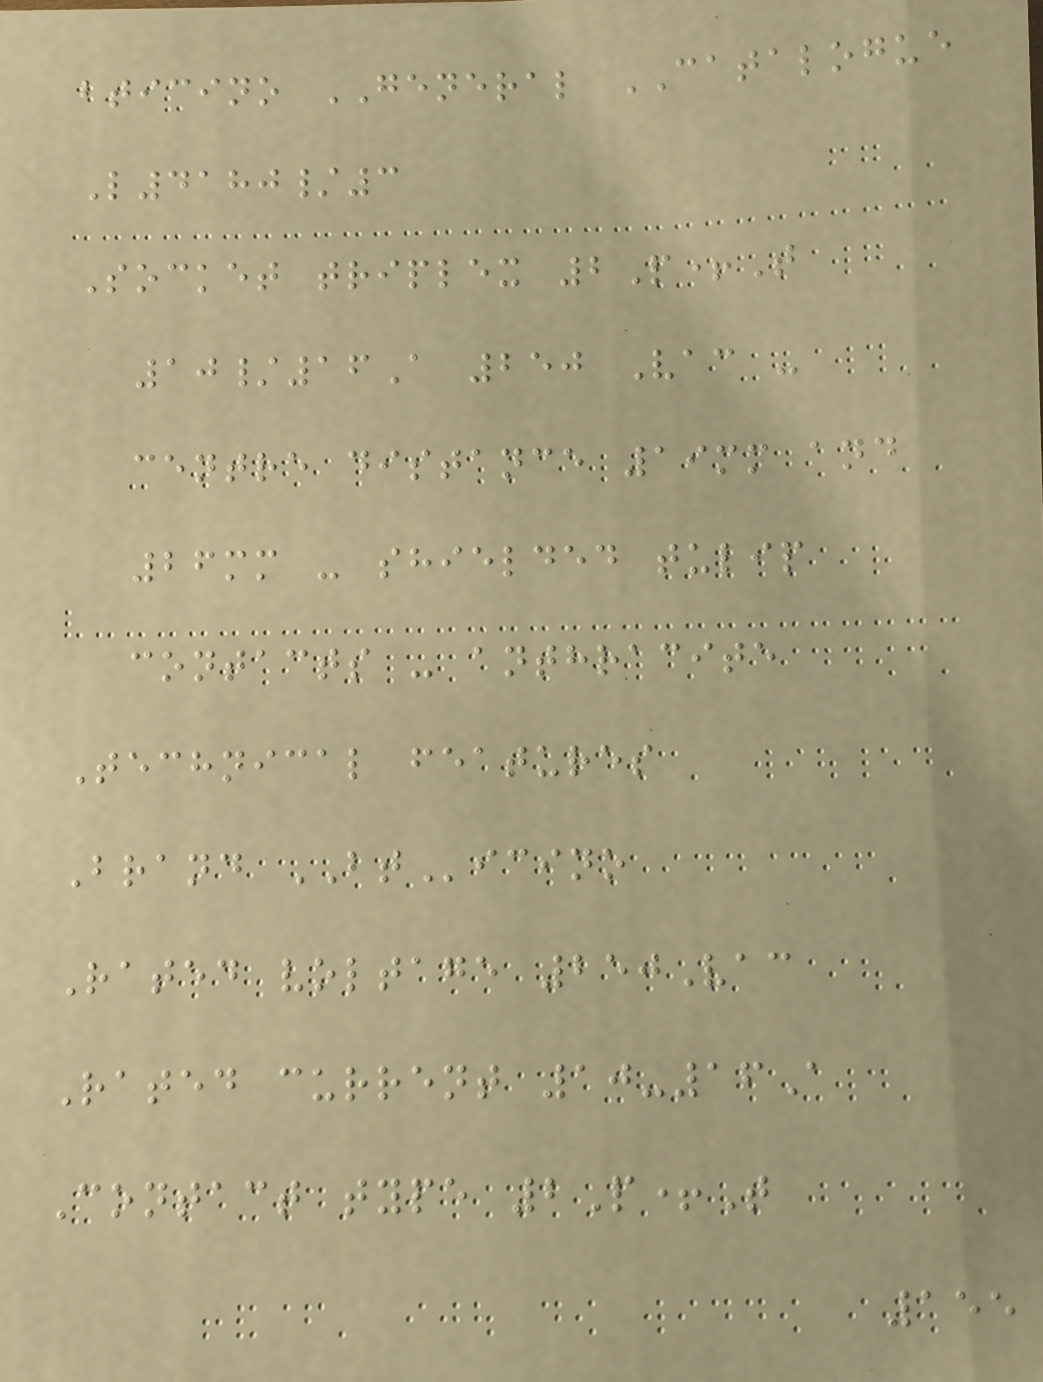bticino GENERAL CATALOGUE
L4180/3
Socket triplex 2P+T
10/16A 250 Vac -
centre distance 19mm and
26mm - shielded tulip
contacts - anthracite
Technical features
Brand BTicino
Rated voltage 250Vac
Rated current 10-16A
Contact type 2P+T
155
